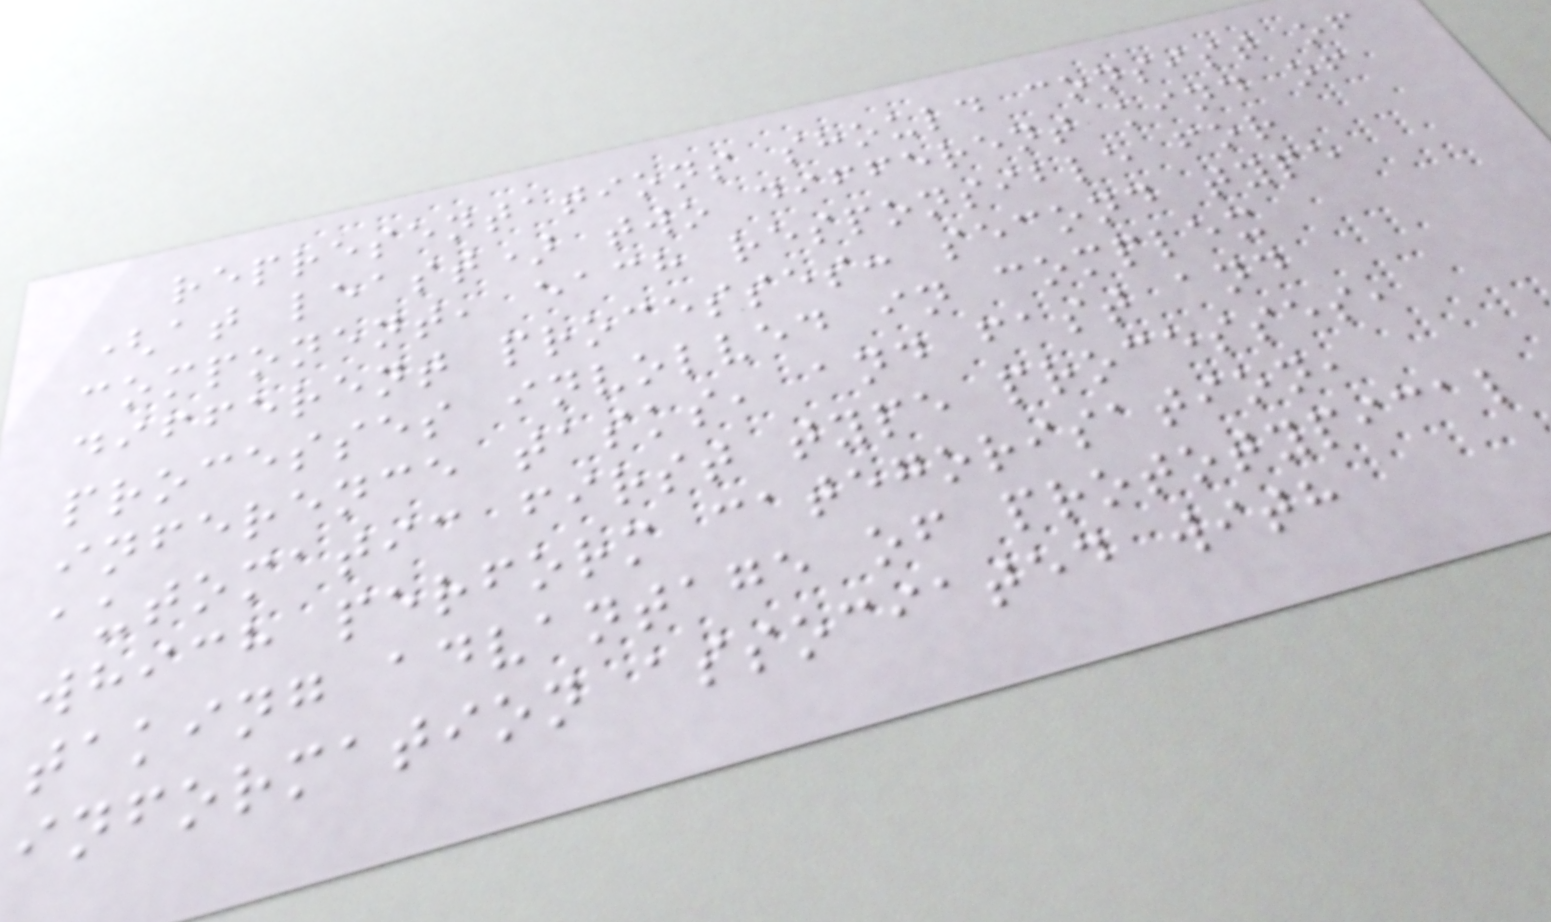representations should consist of
(at least) two different kind of
component, each responsible for
different processes: second type
processes involved in complex
inference tasks, and fast and
automatic first type processes,
which perform categorisation,
taking advantage of prototypical
information associated with
